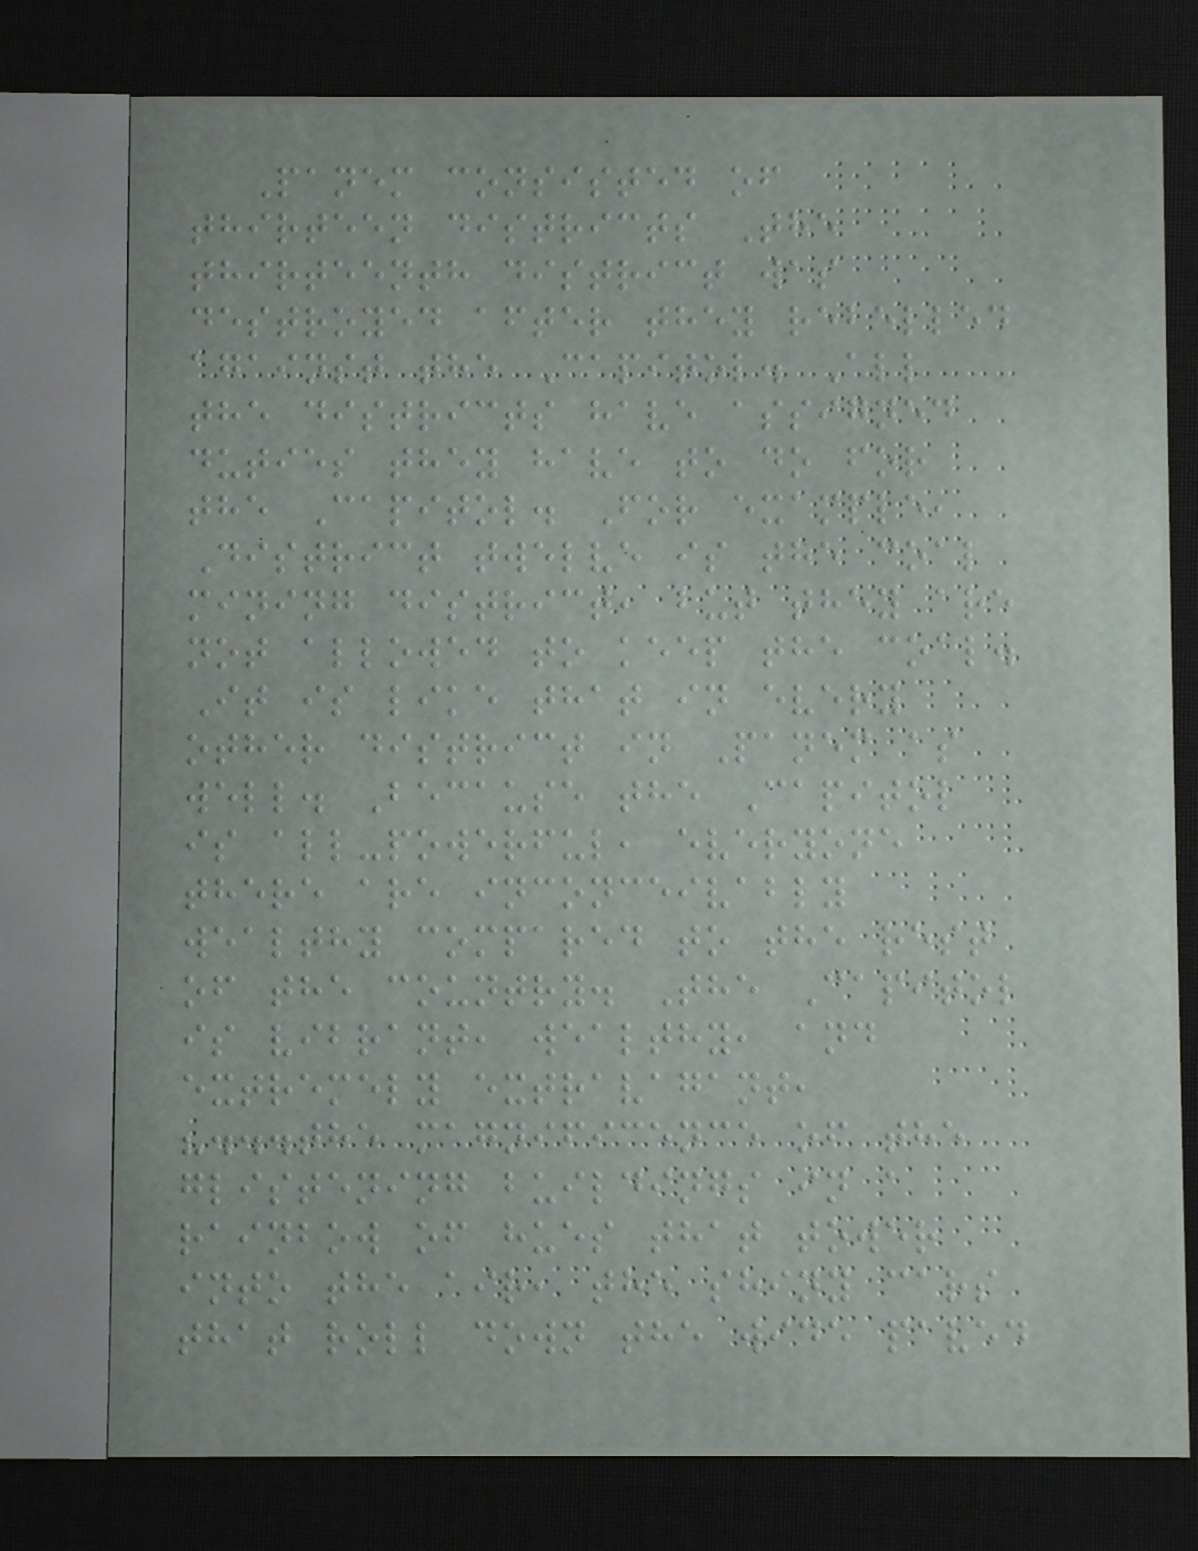Panem consisted of
thirteen districts The
thirteenth district was
destroyed after they rebelled
against the Capitol. All
the districts have assigned
duties they have to do for
the Capitol. For example,
District twelve is the coal
mining district, but they are
not allowed to keep the coal.
It is like that in every
other district in Panem as
well. Because the Capitol
is all-powerful, everyone
there are inconceivably
wealthy compared to the rest
of the country. The Capitol
is vibrant, wealthy, and
extremely extravagant,
"...the magnificence of the
glistening buildings in a
rainbow of hues that tower
into the air, the shiny cars
that roll down the wide paved
